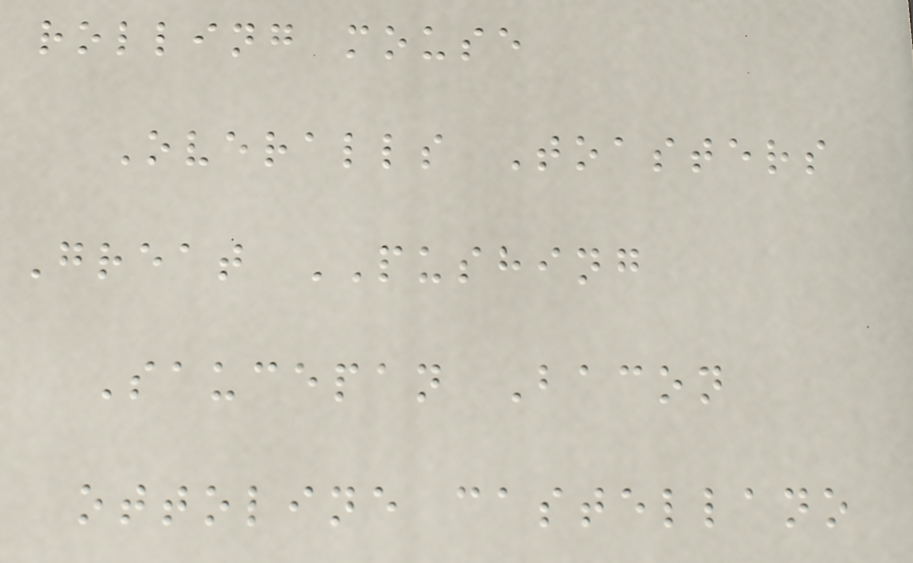rolling mouse
Overalls Toasters
Great PUSHING
Saucepan Bacon
ottoline castellano
